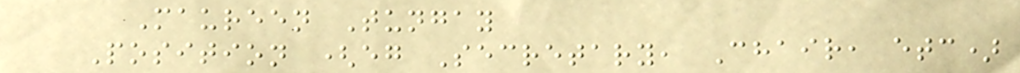Maureen Tungay
Position (eg Secretary, Chair, etc)
